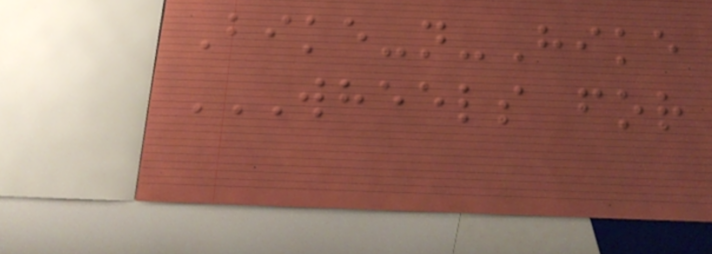Bike-n-Hike
WHEELS FOR
